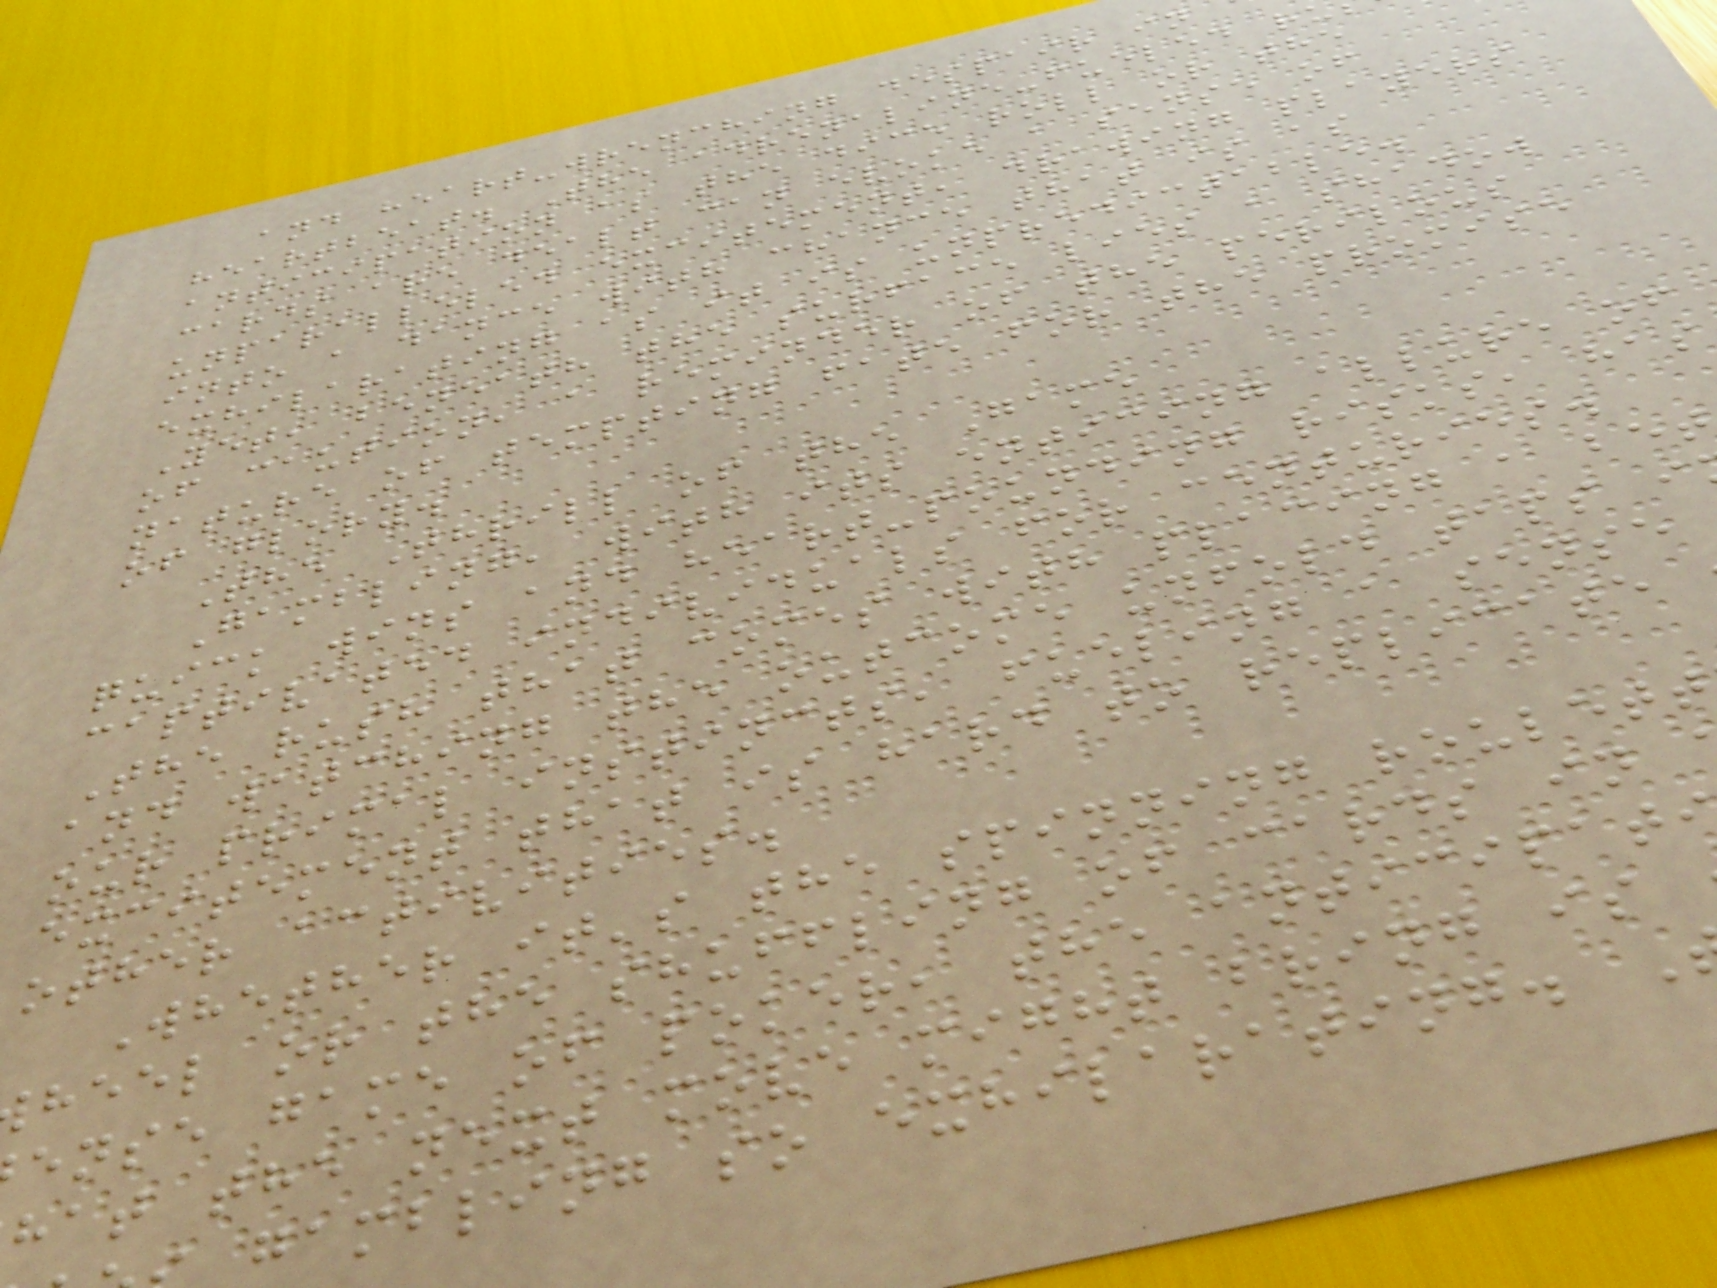and heart-wrenching despair in
heartbeat. The adrenaline-fueled r
anticipation as the dice roll or the
cards are dealt can evoke a sense of
unparalleled excitement, drawing players
into a dance with chance that is as
exhilarating as it is unpredictable.
Yet, beneath the surface lies a shadow
of caution, a reminder of the perilous
nature of tempting fate for the promise
of glory.
The Thrill of the Game
Gambling, with its enticing allure of
quick wins and heart-pounding risks, has
captivated individuals for centuries.
The rush that comes with placing a bet
and watching the outcome unfold taps i
our primal instincts, fueling a sense
excitement that is hard to replicate
other activities.
Whether it's the spinning roulett
heel or the shuffling of cards in
ense game of poker, the anticipat
hat the next move might bring is
gambling so exhilarating.
